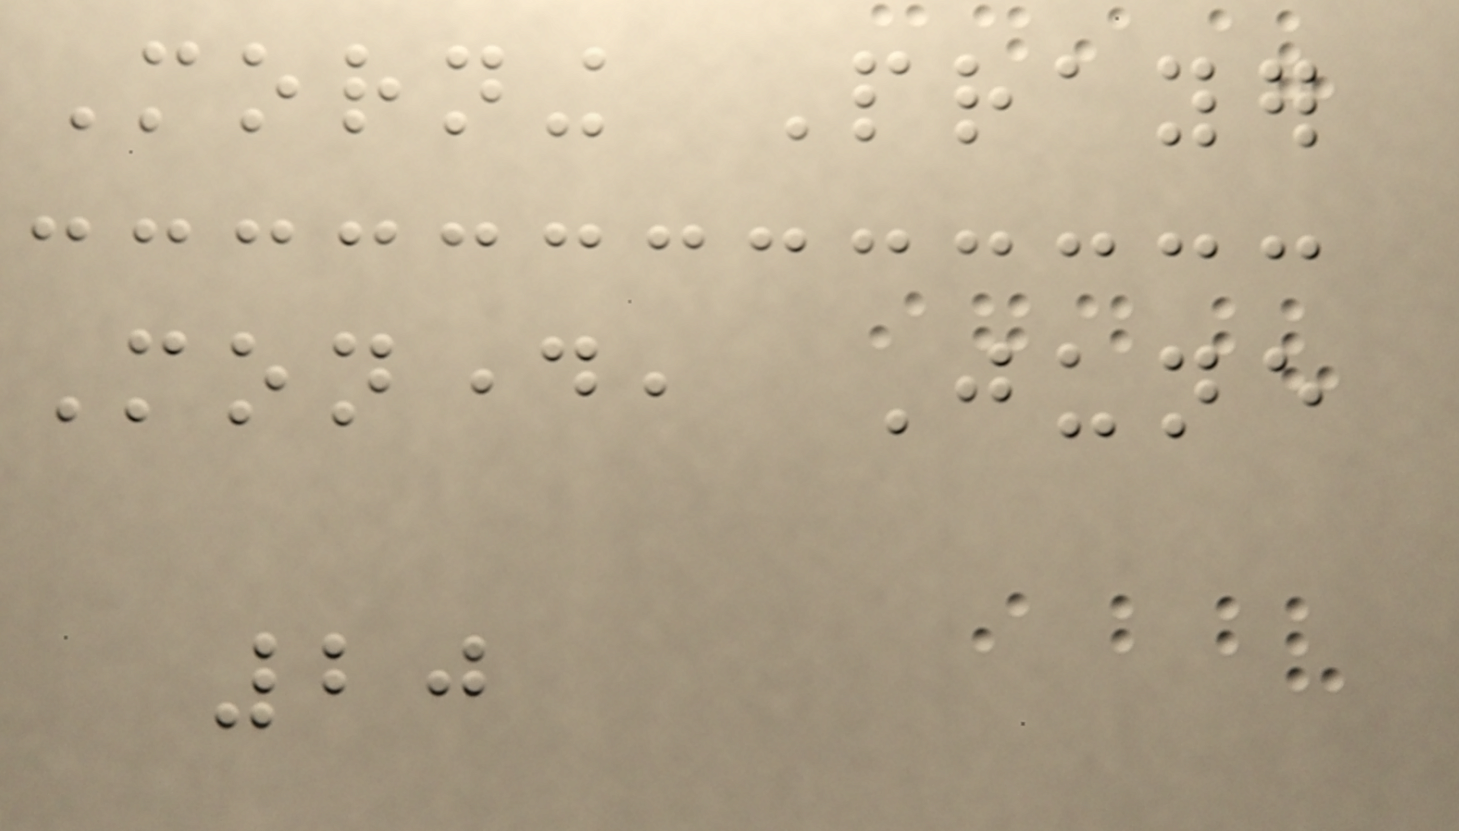Morning Prayer
Monday, June
20
